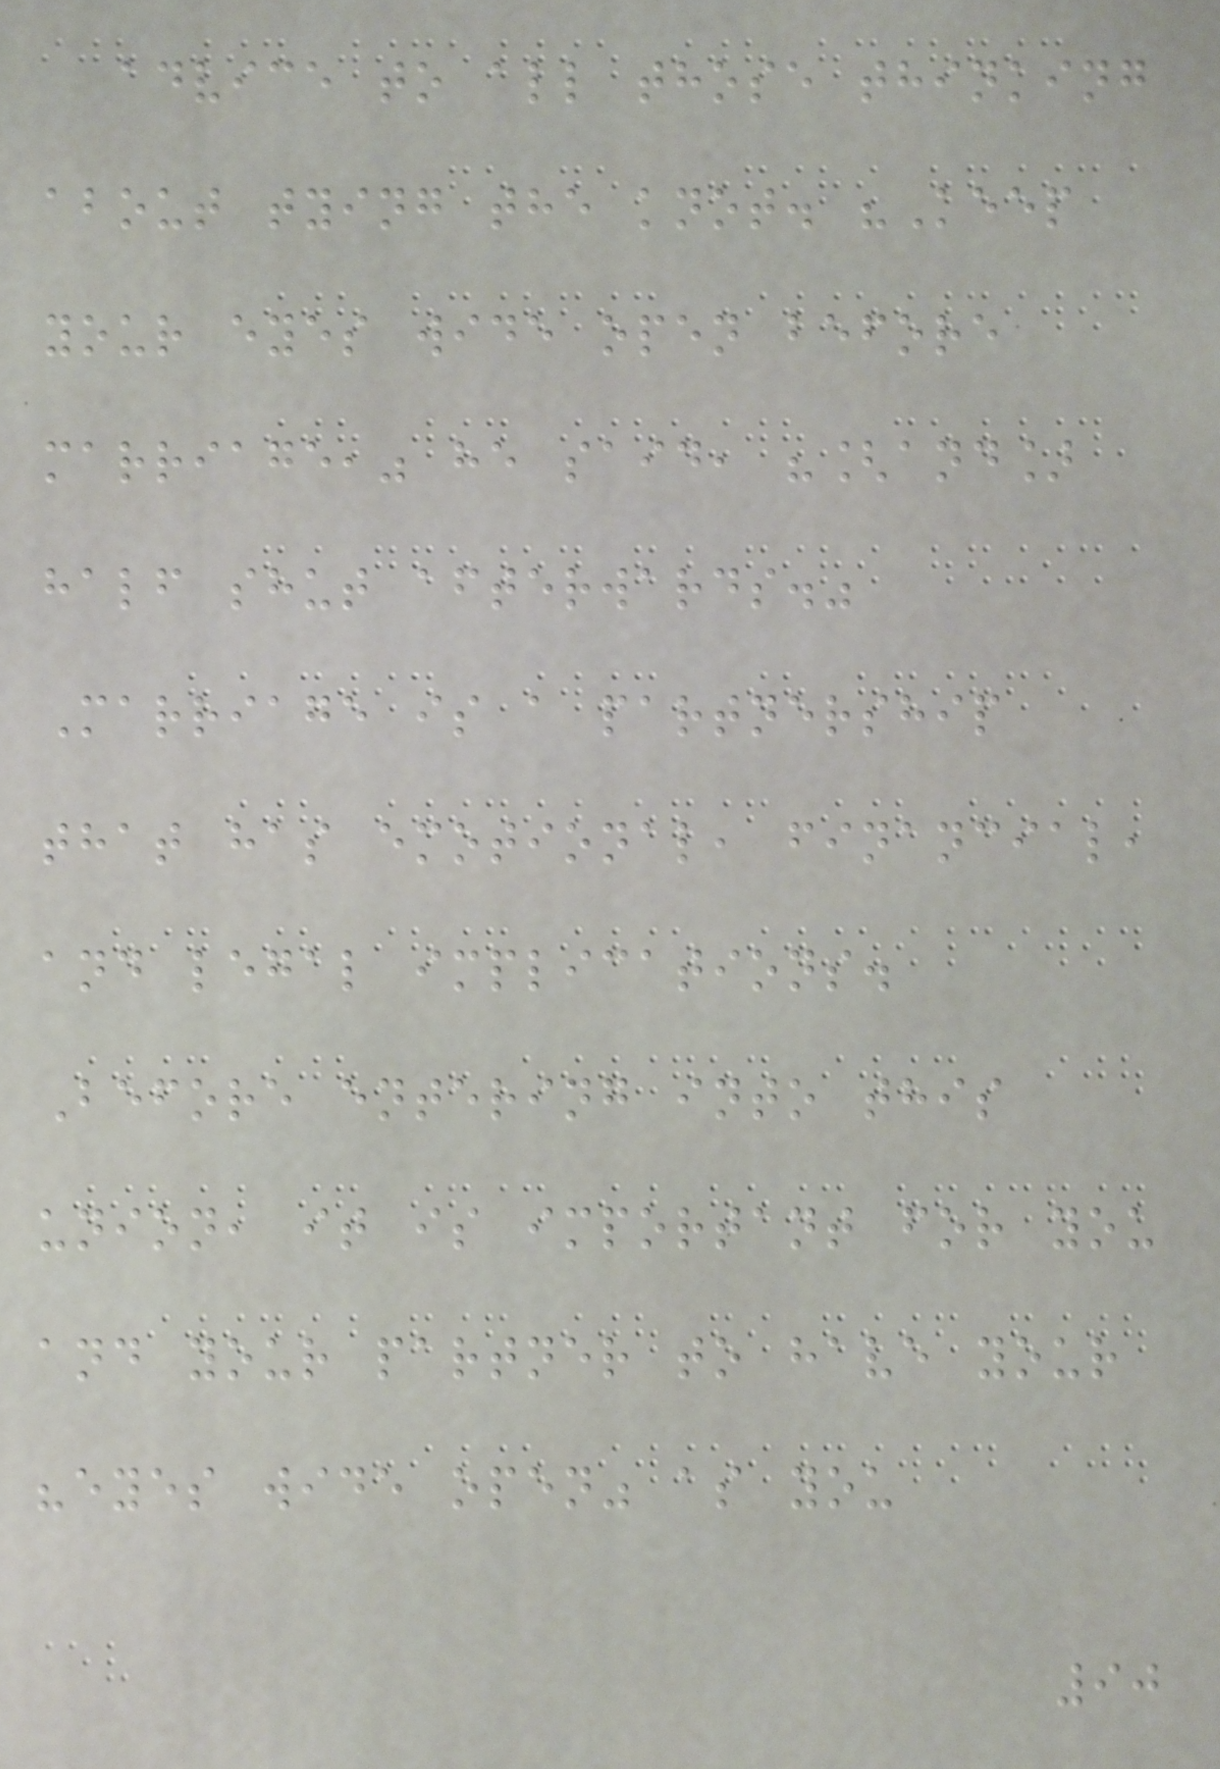advice to all those thinking
about tying the knot. "Keep
your eyes wide open before
marriage," he said, "[and]
half shut afterwards."
Marriage is a partnership
that has emotional, financial,
and legal implications.
Before entering into this
union, it is important for you
and your partner to have your
"eyes wide open" as you
90
